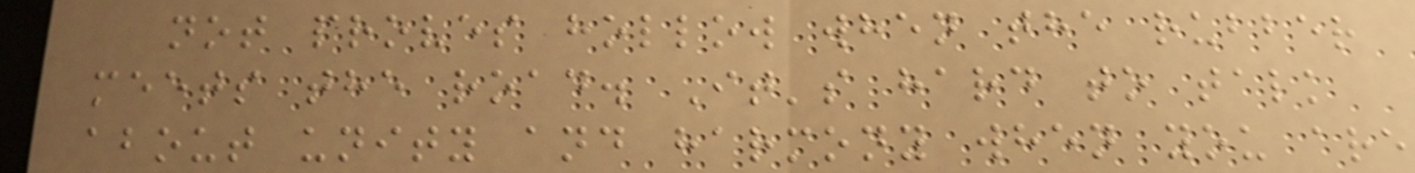not proves hollow when the rubber
meets the road. It's hard to talk
about unity and harmony when you are
